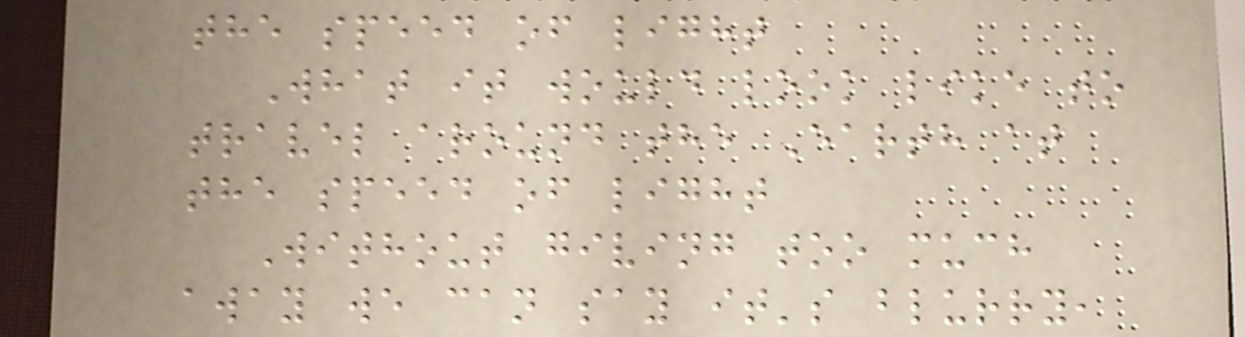the speed of light
What it would look like to
travel around the Earth at
the speed of light
Without giving too much
away we can say it's blurry,
